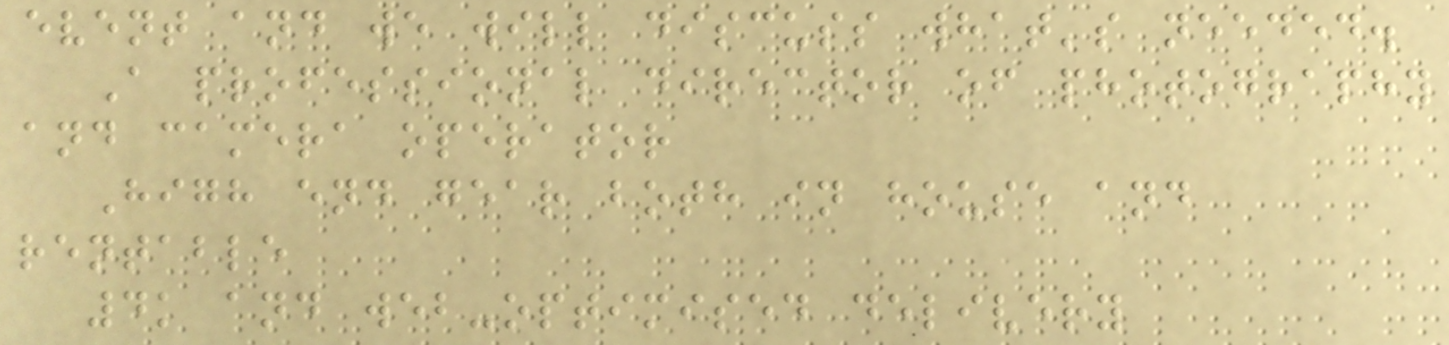event and we will discuss what's needed.
A professional director of photography
and camera operator
High end gear both in house and
rentable
4k and web-optimised delivery
